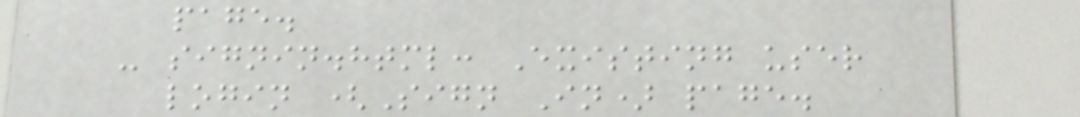page.
- signin.html: Existing user
login (Sign In) page.
